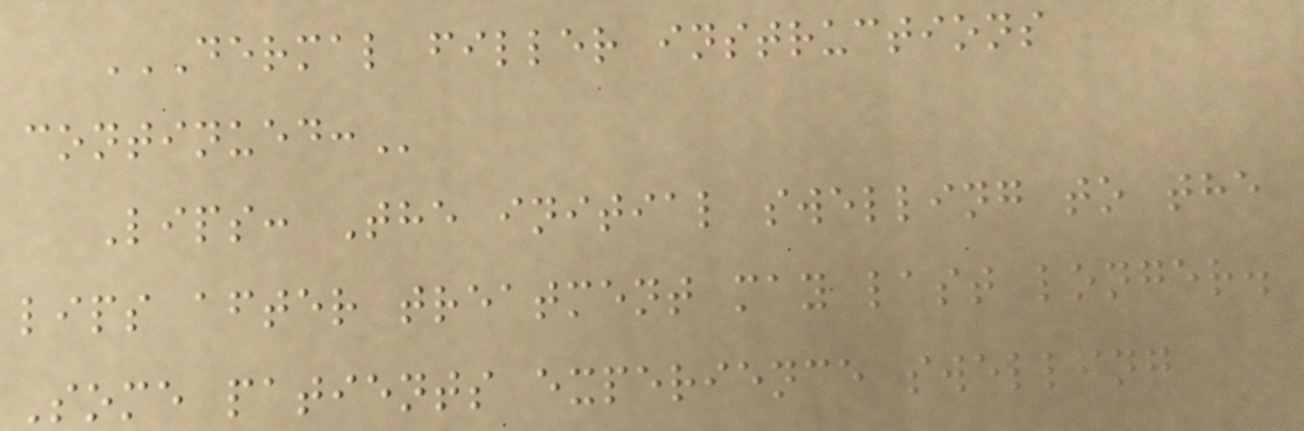DERMAL FILLER INSTRUCTIONS
CONTINUED:
Lips: The initial swelling to the
lips after treatment may last longer.
Some patients experience swelling
